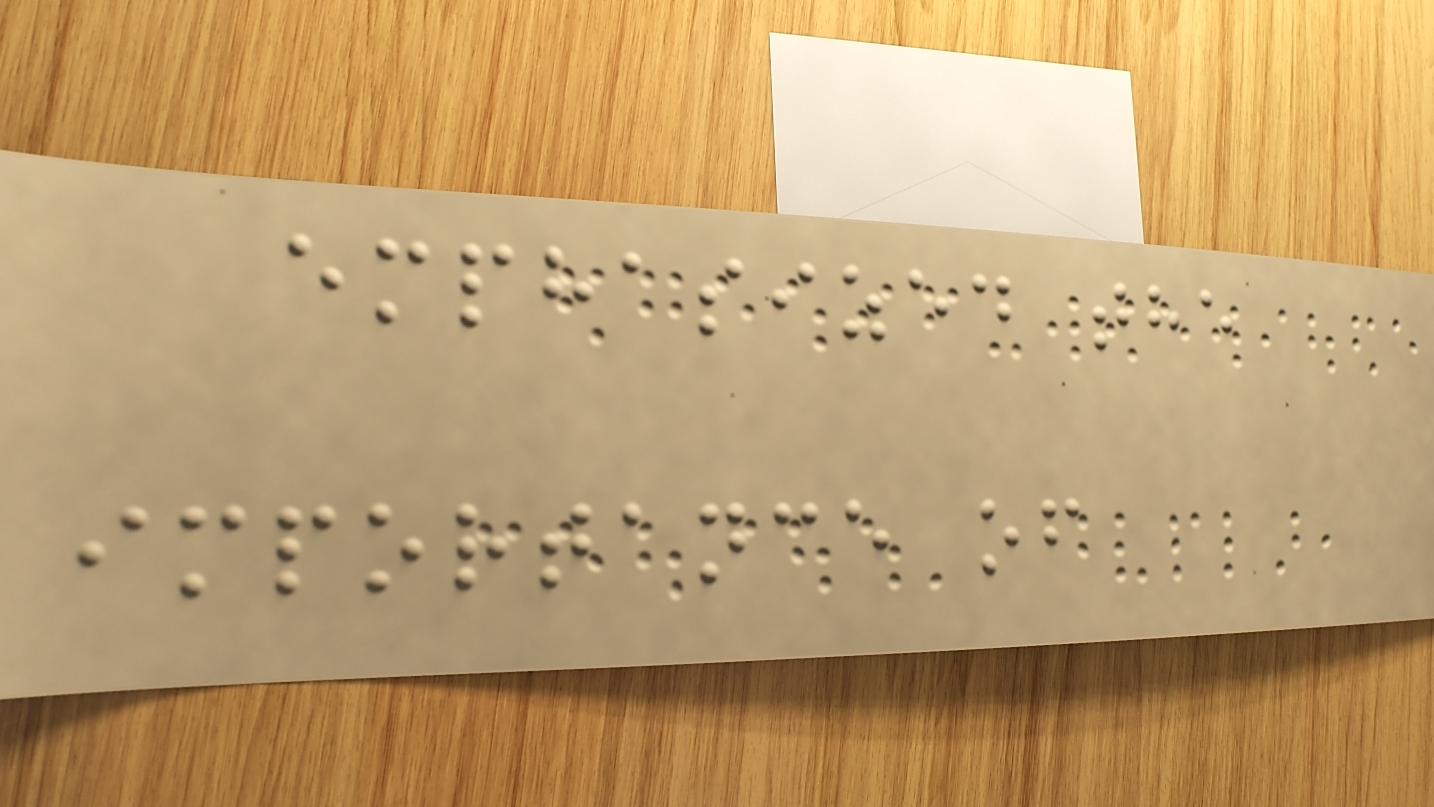emphasized the
importance of
